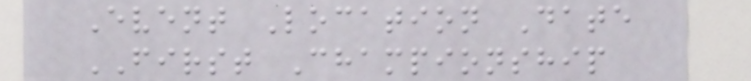Event Location Date
FIRST Championship
